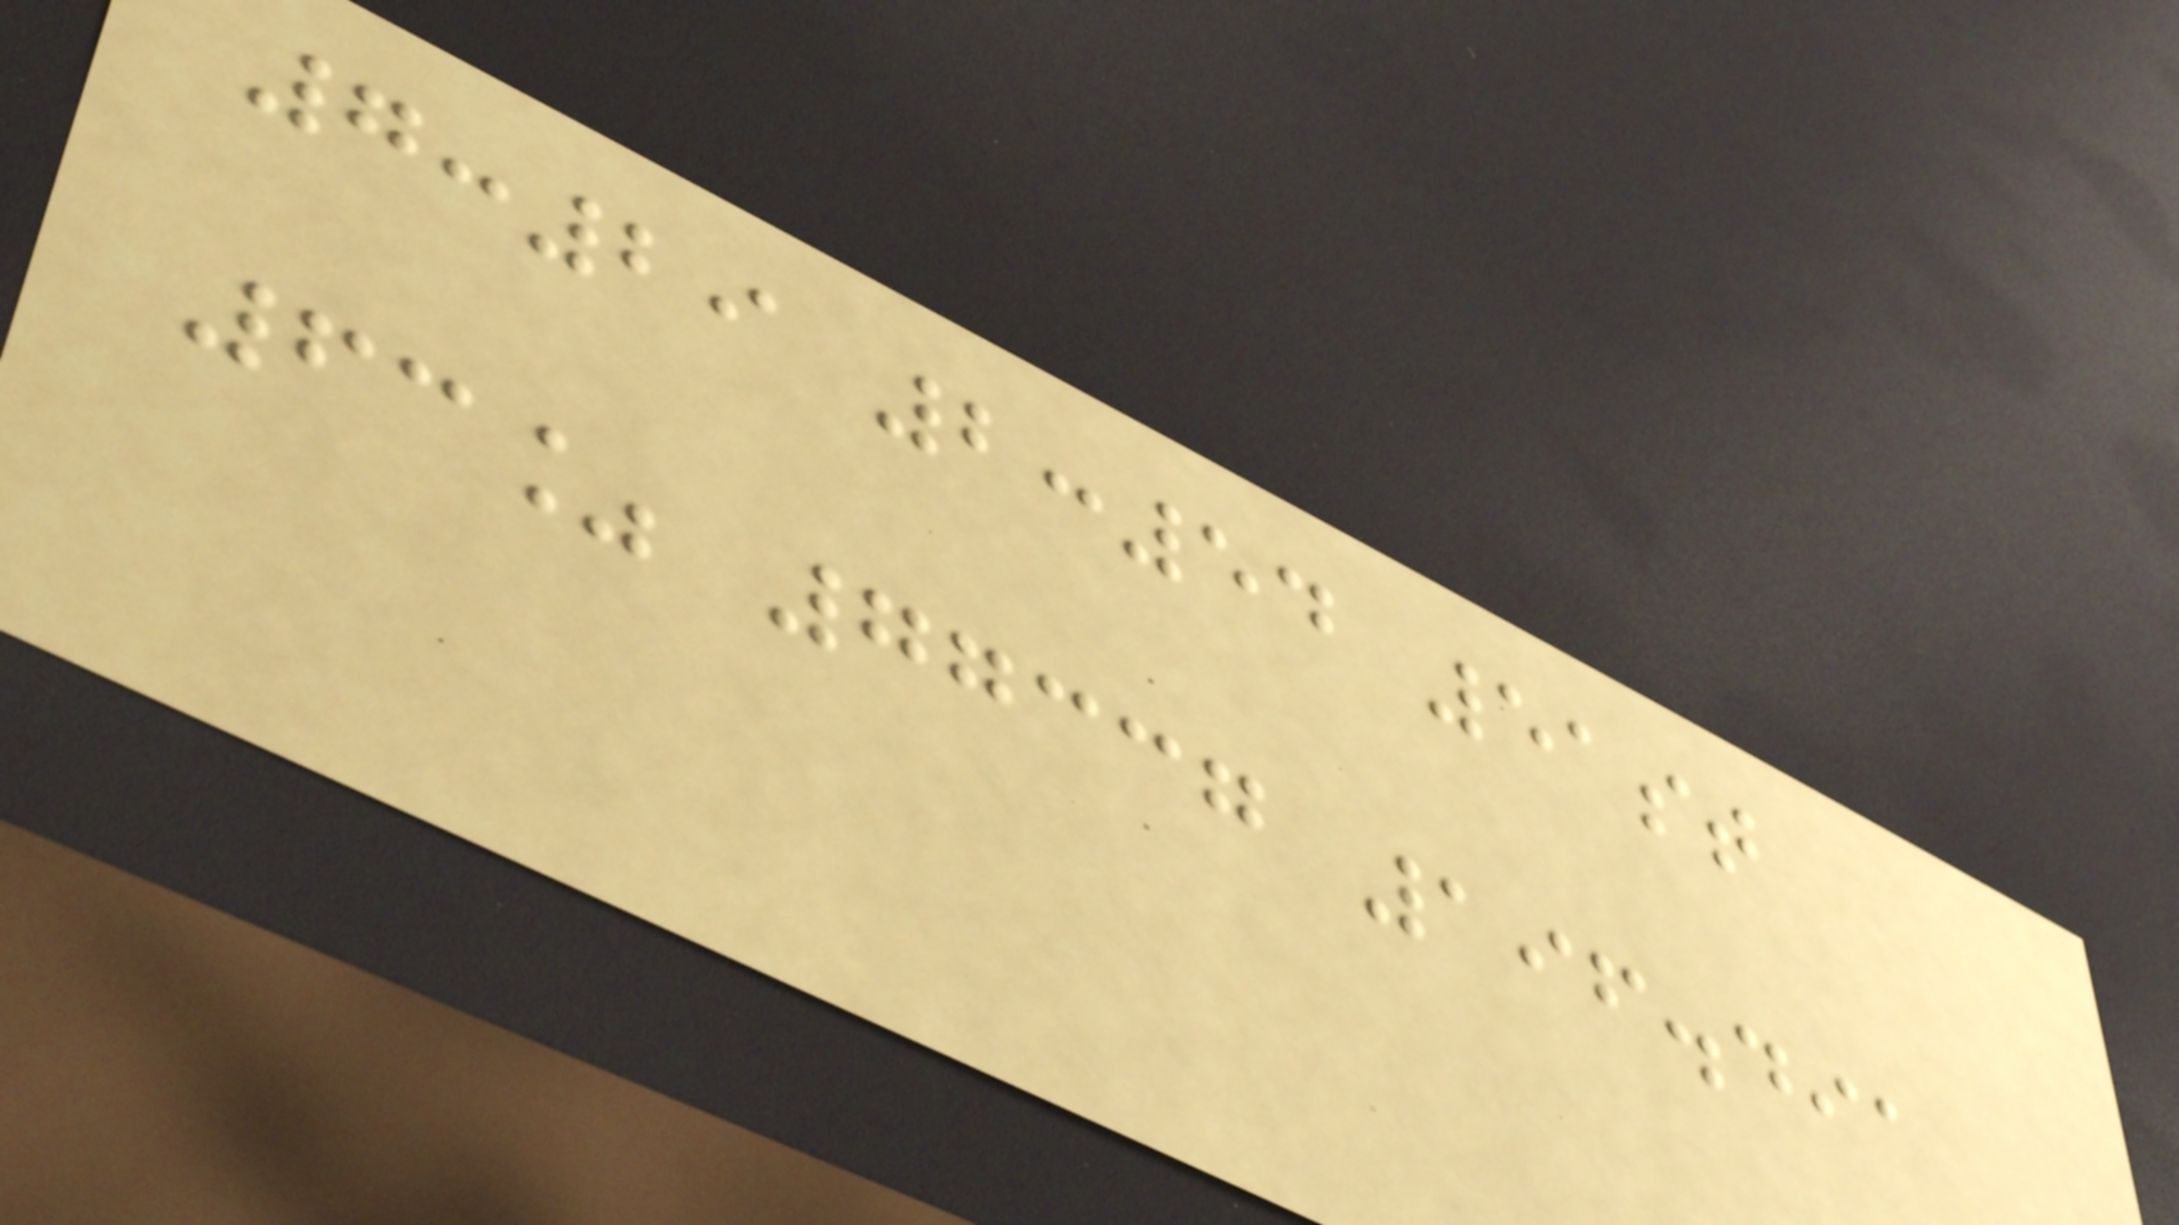7:29 2:54 51st
63% 77337 196.491
